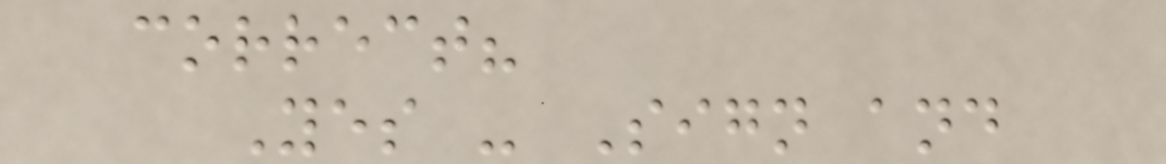correct?
Yes - Sign and
